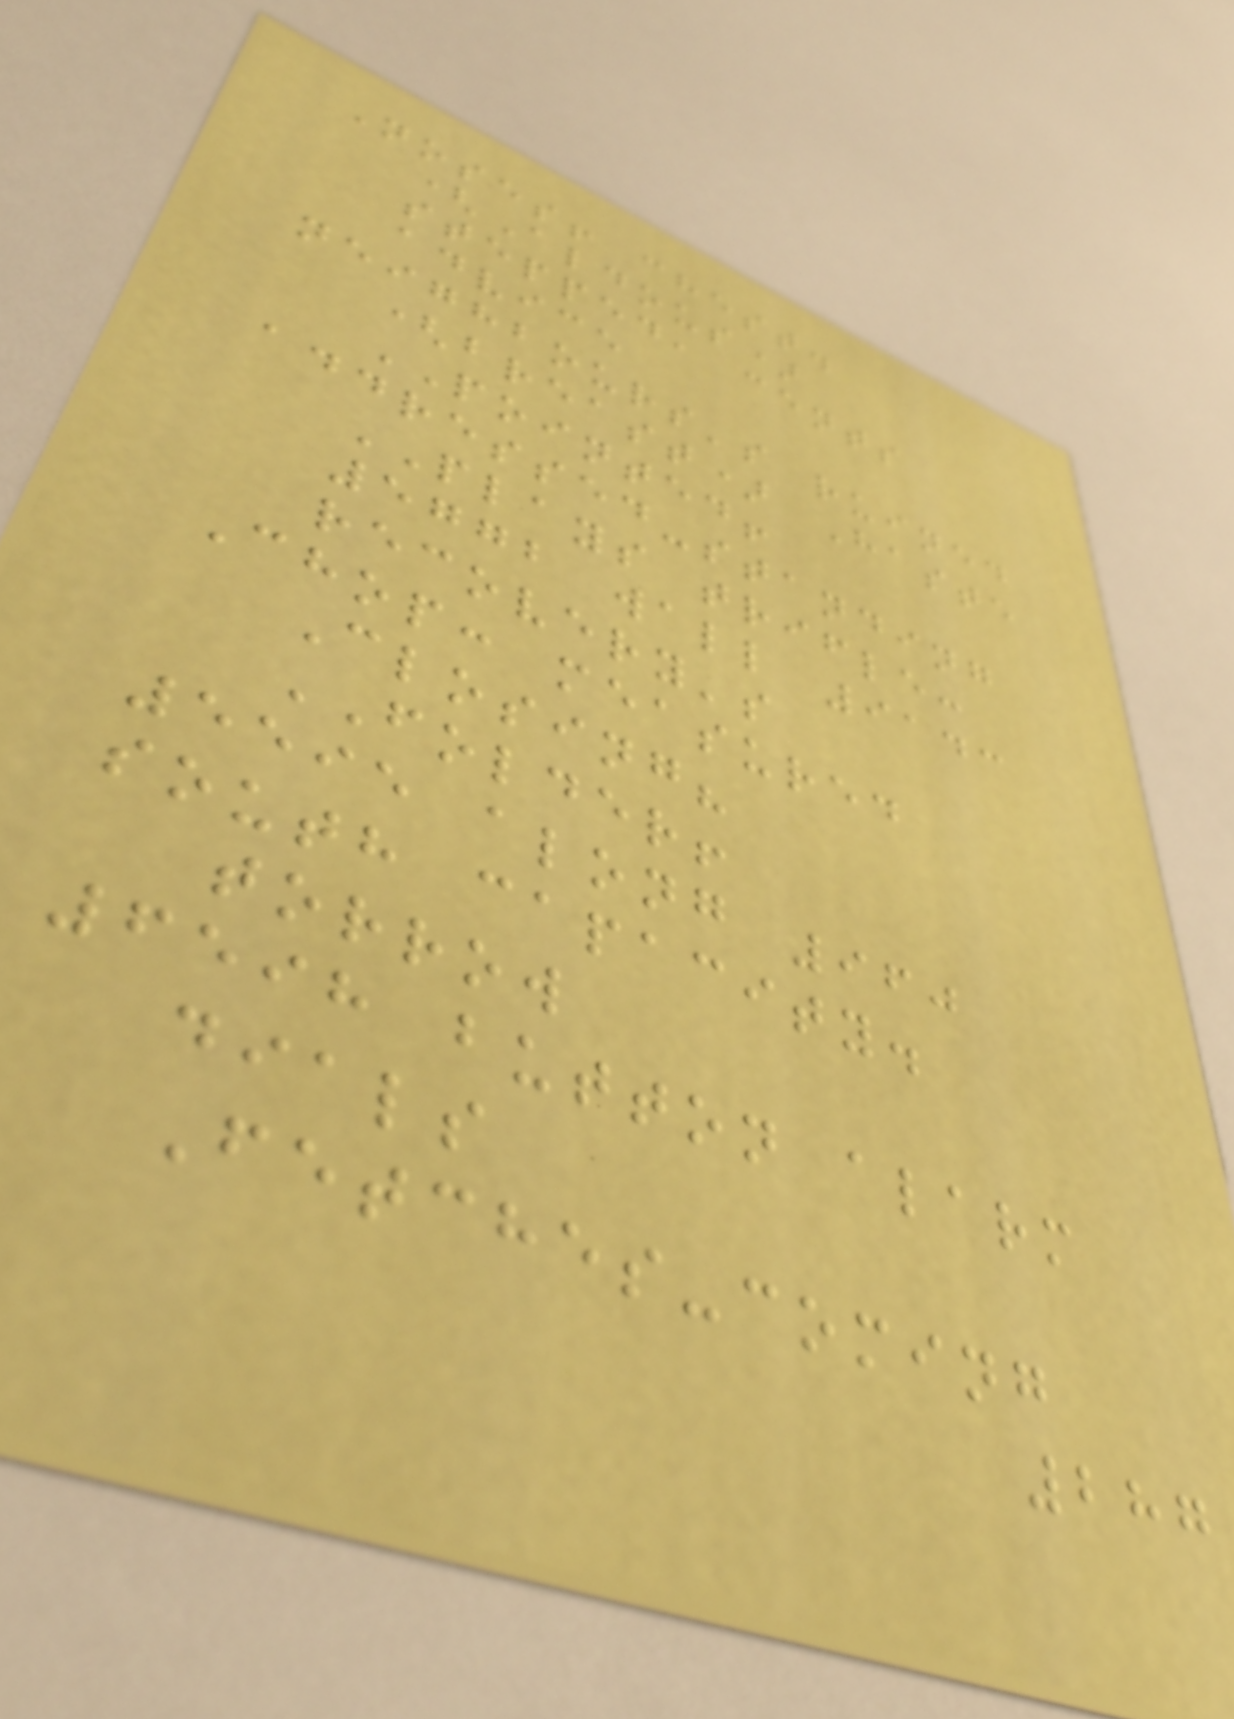Noses! chest.
(Aldous)
stepped, cents
advice
neighbours's ruined
(breast) Haste
POINTED!
addressed-standing
PLAYS trifle:
5772 wall 9143
recovery's
Chop: measured
Closing?
FOLDER!
5595 along 960
south capacity.
torrow
6598 button alarm
dials
Fetches-coming
287
